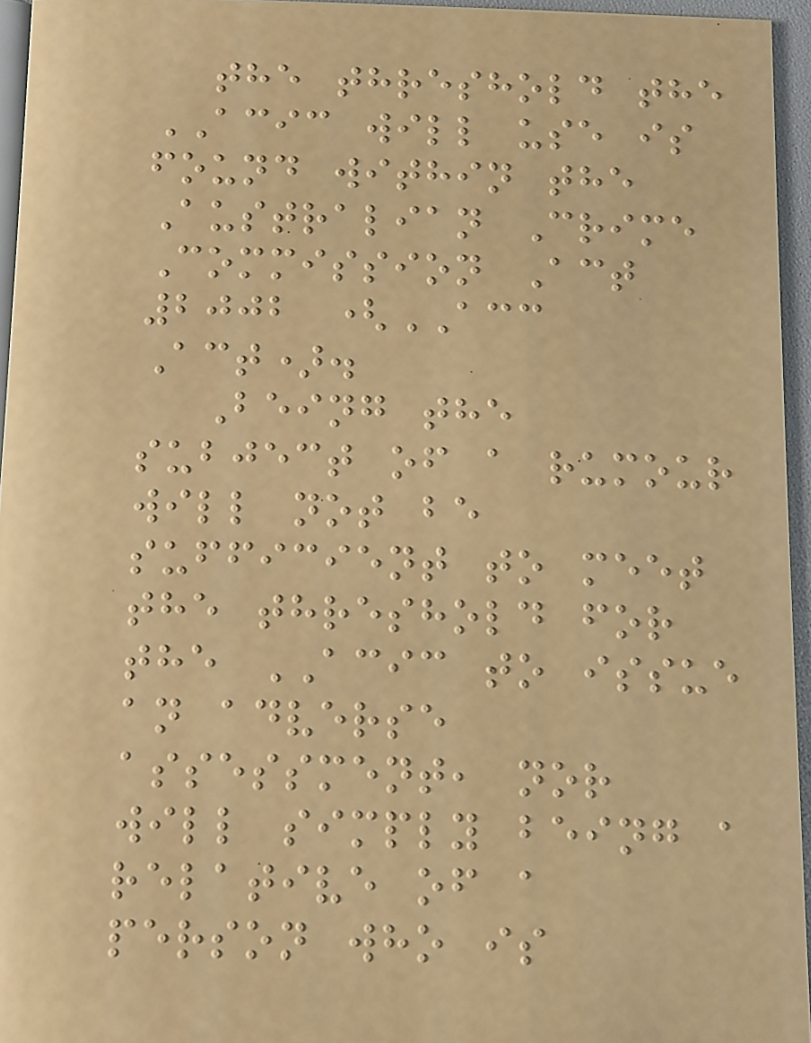the threshold the
ACIC will use is
found within the
Australian Crime
Commission Act
2002 (ACC
Act).
Being the
subject of a rumour
will not be
sufficient to meet
the threshold for
the ACIC to issue
an adverse
assessment, nor
will simply being a
relative of a
person who is
